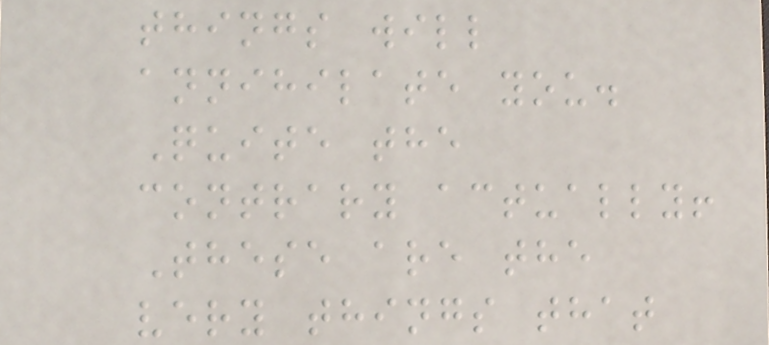things will
annihilate you.
Quite the
contrary actually!
These are the
very things that
